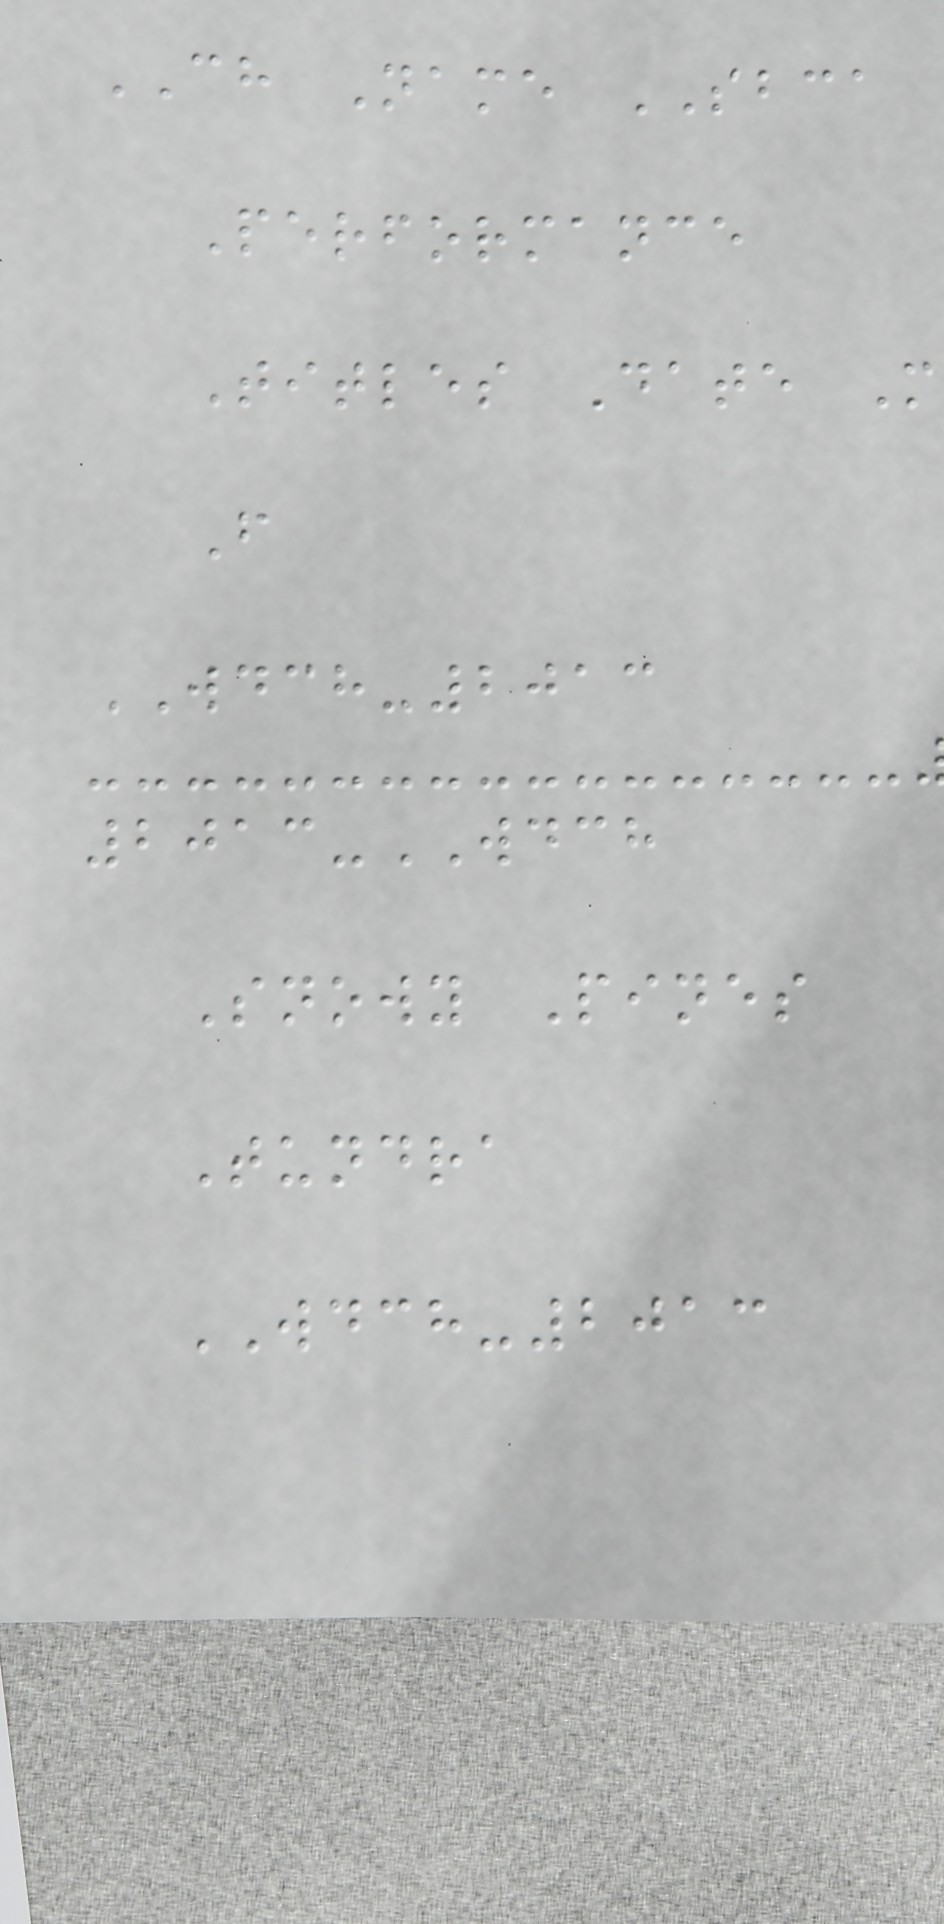CH Name SBCA
Performance
Titles Date M
F
WDCH-2013
2013-WDCH
Snowy Pines
Tundra
WDCH-2013
